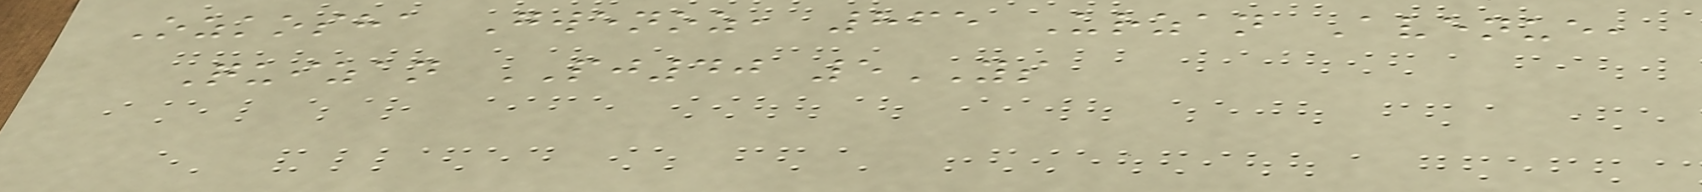Ozkosha Gwenoz, 865 Urzan Avenue,
Quizan PJ40 5YS
